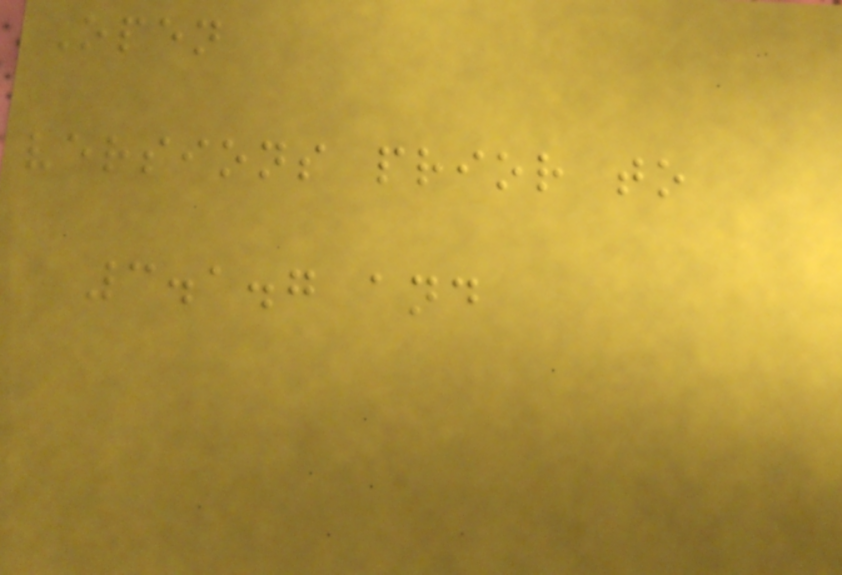Open
versions prior to
3.1.7 and
